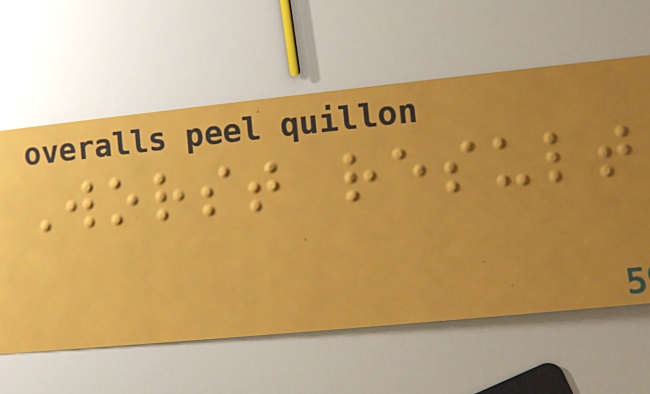Worst result
